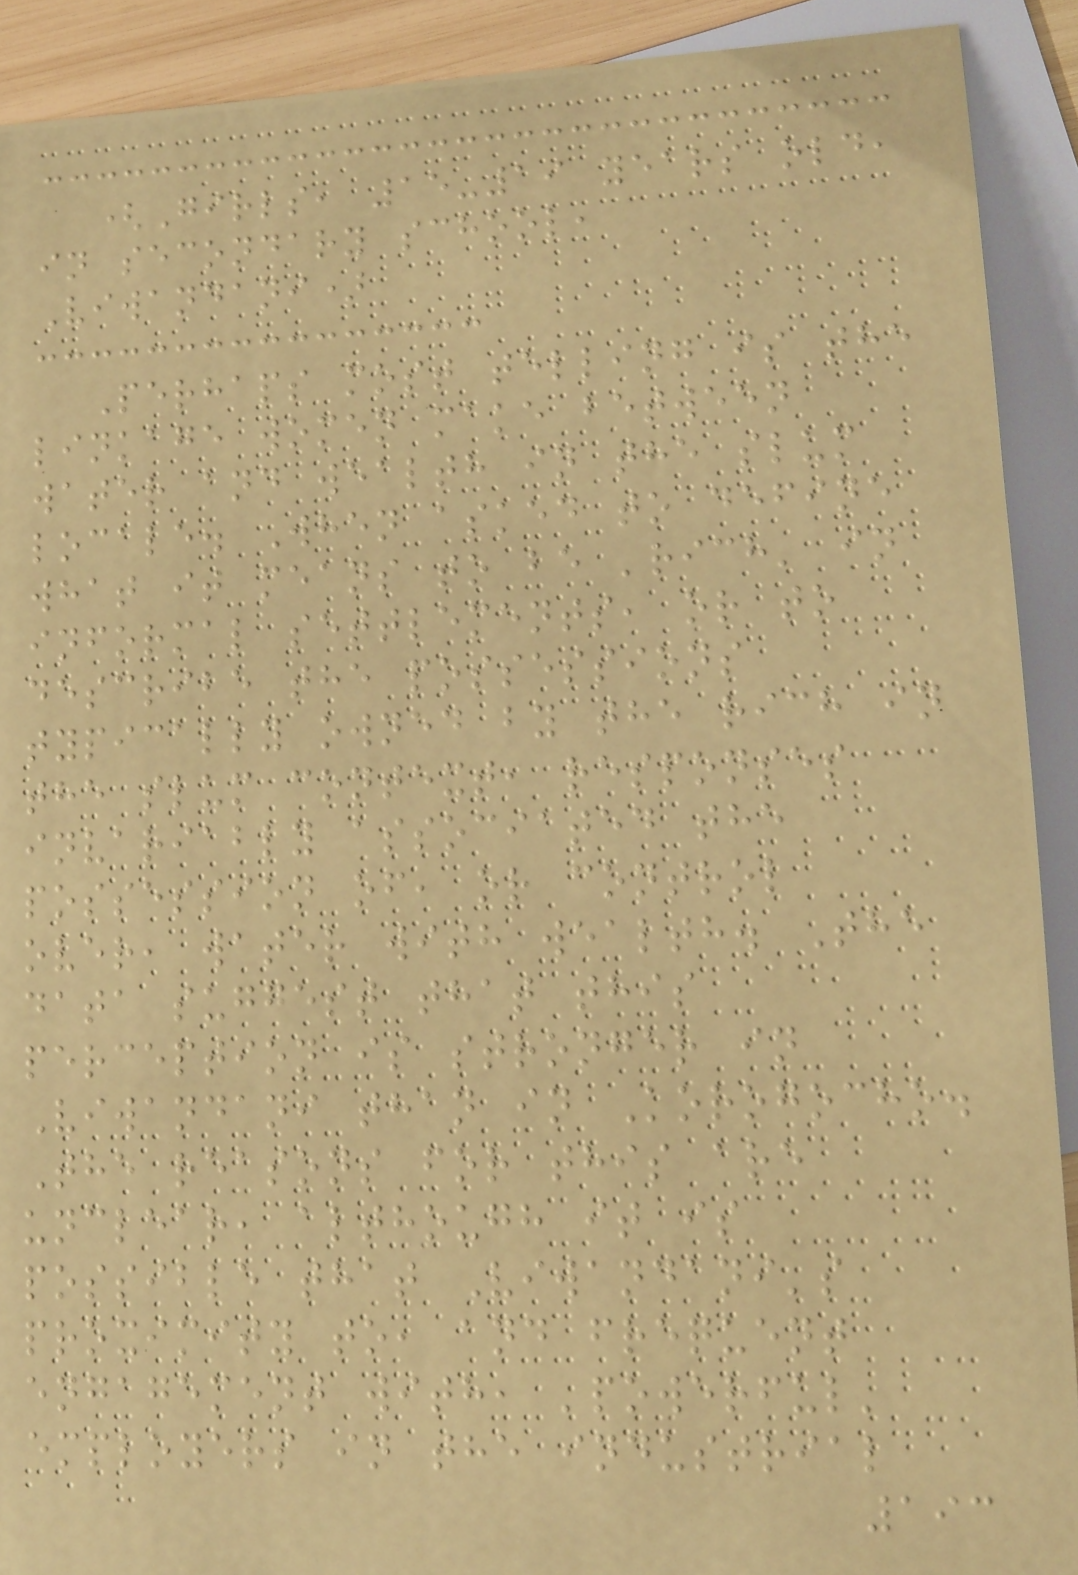(Girls, 15-19 years old,
in secondary school,
Viwandani)
Perhaps most telling is the
linkage women make between
water and wealth in the slum
locale. When asked to define
what it means to be 'rich' in
informal settlements, or to
describe the possessions
typically owned by the rich in
the slum context, responses
invariably associated the
possession of, or control
over, water with wealth. The
data suggest that this
perception is stronger in
Viwandani than in Korogocho.
The reasons for this are
unclear, although it is
possible that Viwandani's
proximity to, and frequent
engagement with, 'powerful'
employers in the industrial
193
